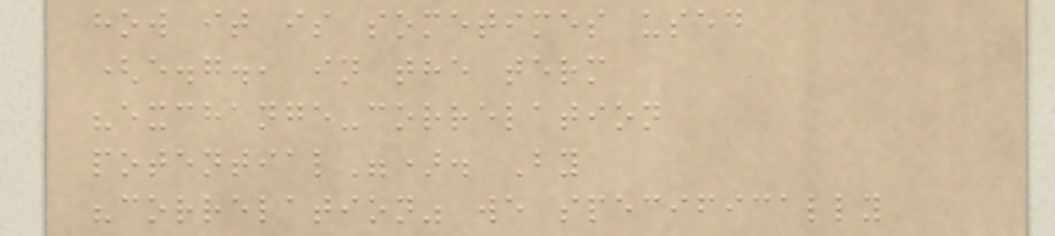how it is sometimes used
(e.g., in the term
"exchange-correlation
potential"). By
"correlation" we specifically
